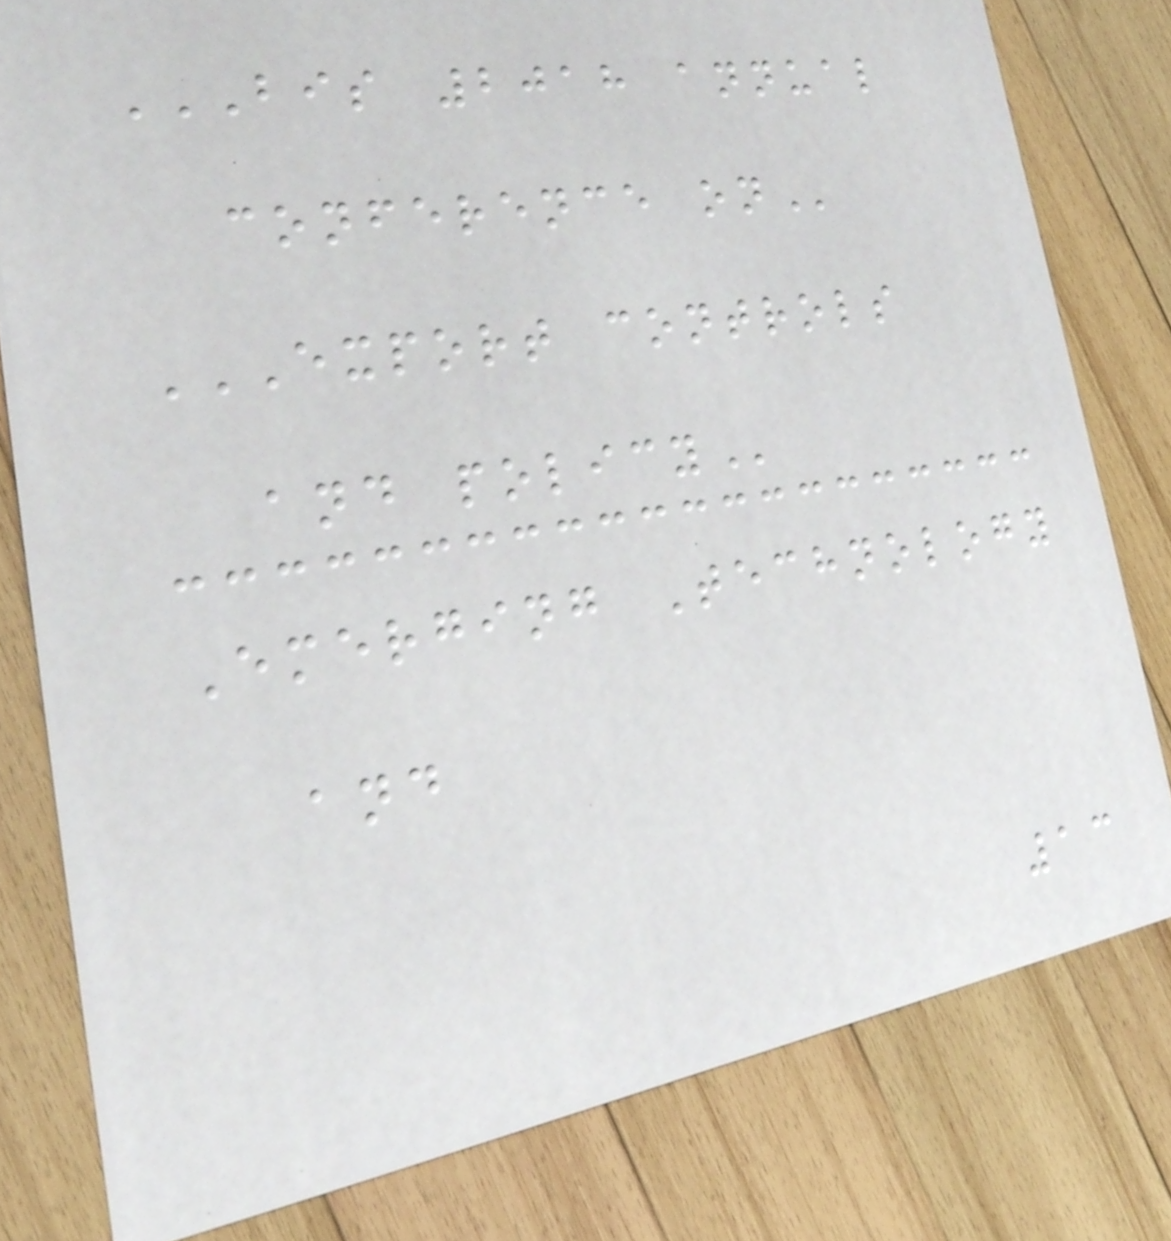BIS 2018 ANNUAL
CONFERENCE ON
EXPORT CONTROLS
AND POLICY
Emerging Technology
and
13
